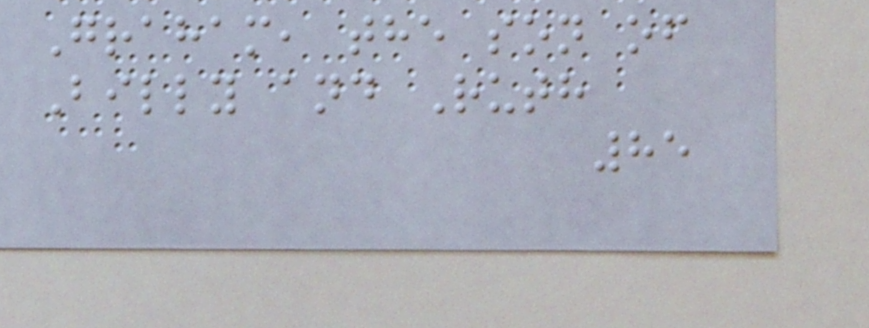Graham, the son of
Billy and Ruth
85
